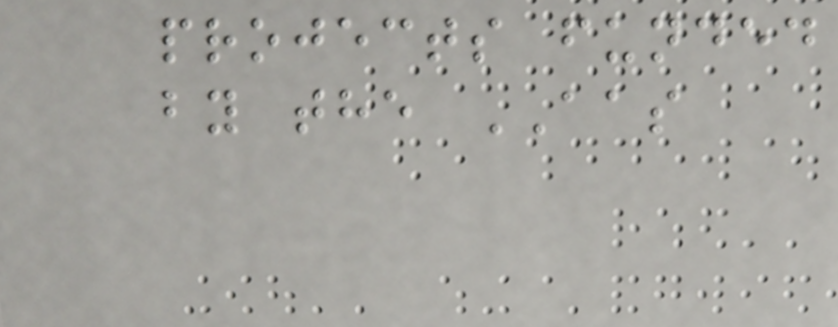projects funded
by the AAS
